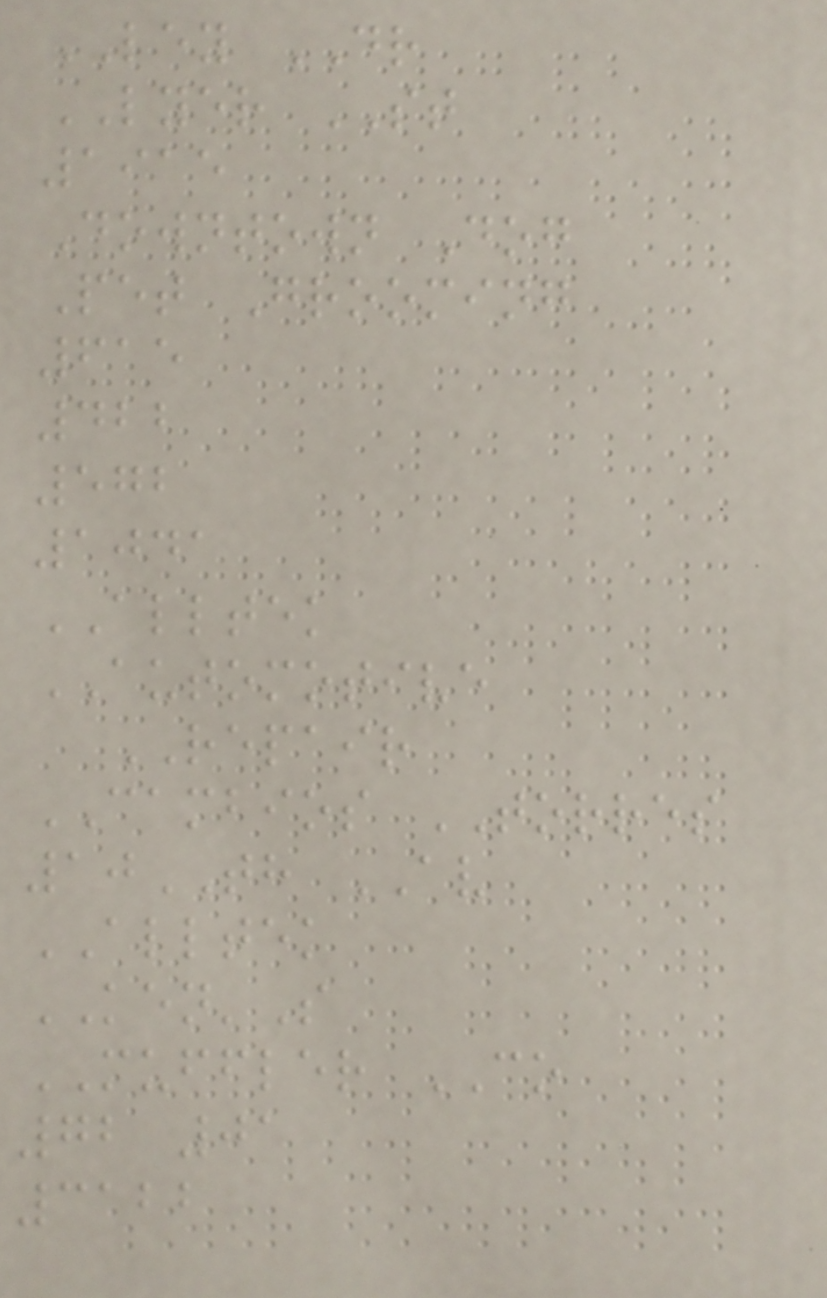LEY DR
LYER ST
1915
Downtown Dog
Pet Grooming
615
422
572
1041
ALLTEK
AUTOMOTIVE
REPAIR
CAMBIOS TORRES
10TH AV
ALLTEK
KEN'S
MUFFLER CO
72 01
3122
